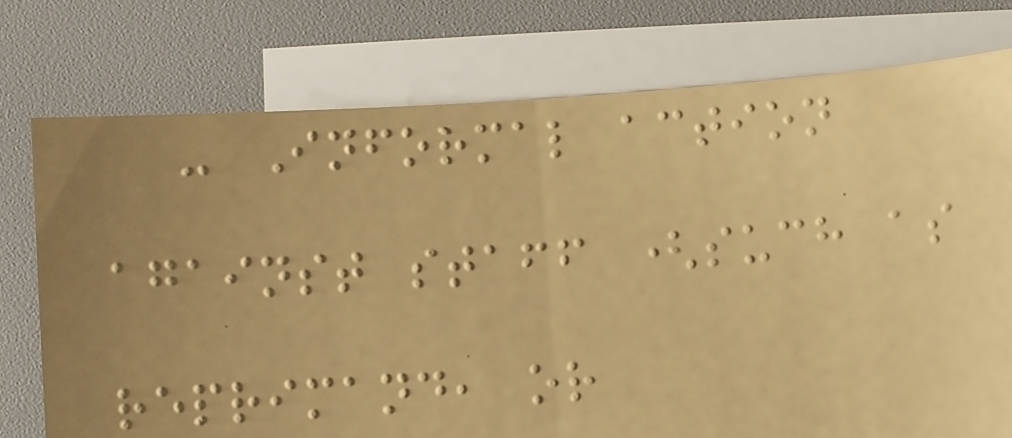- Informal action
against staff (such as
reprimand, or
